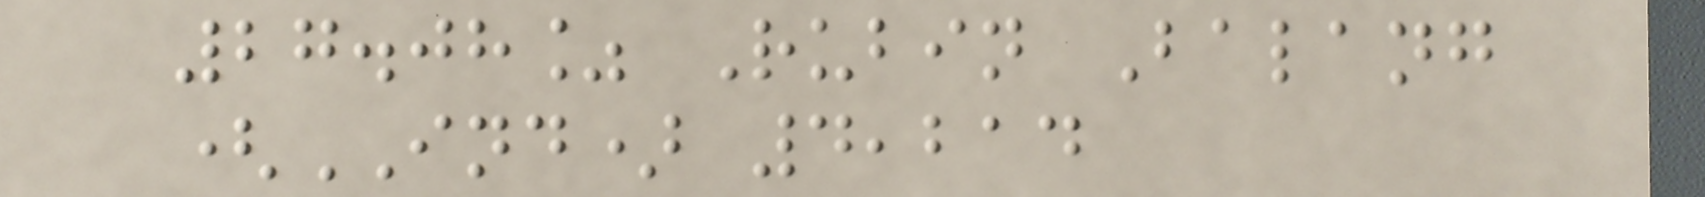27.08% Rubin Balang
(IND) 4,214
